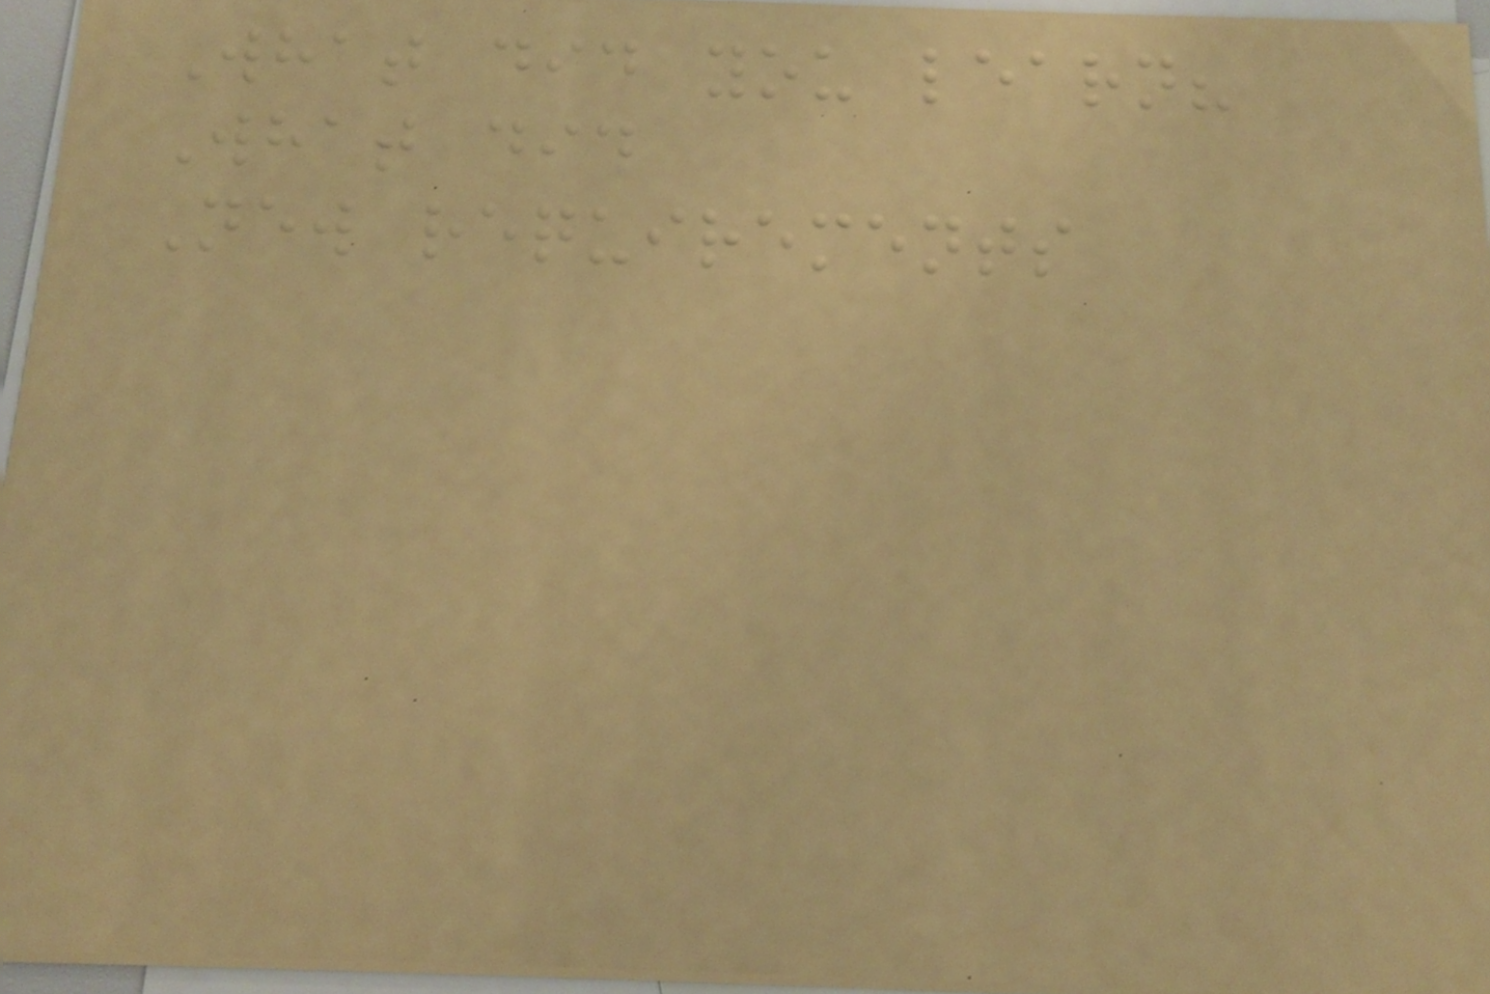What did you learn?
What did
New requirements
